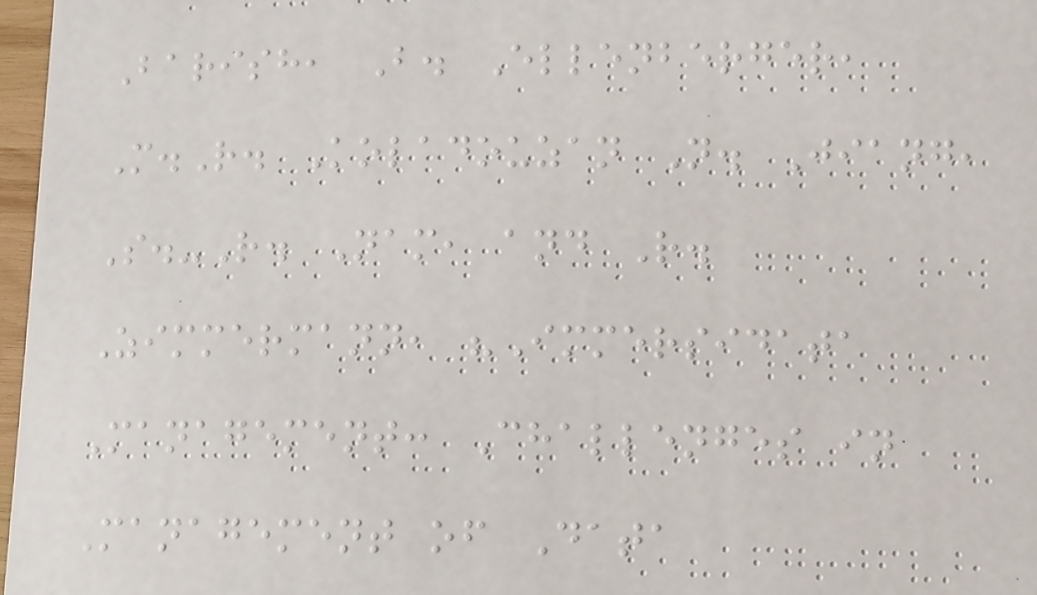Barish, B. Ellenberger,
M.R. Koladouzan N. Jiang,
S.-R. Nam, and R.
Zimmermann, "Immersidata
Management: Challenges in
Management of Data
